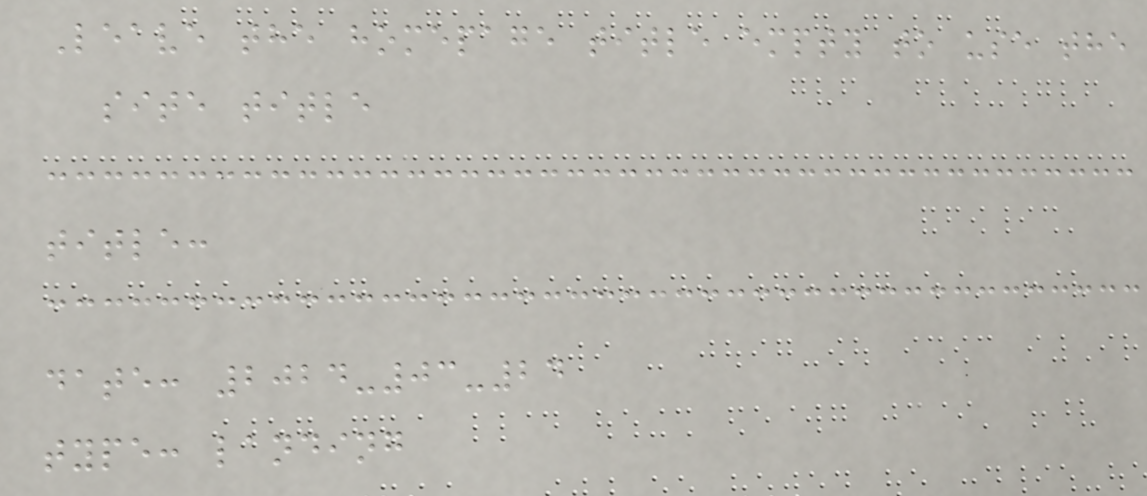Leave the homepage title empty to use the
site title
title:
date: 2024-03-24
type: landing
